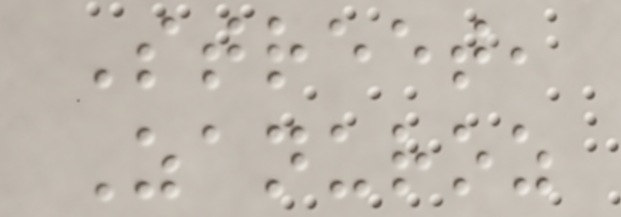Street,
Zanuroz
